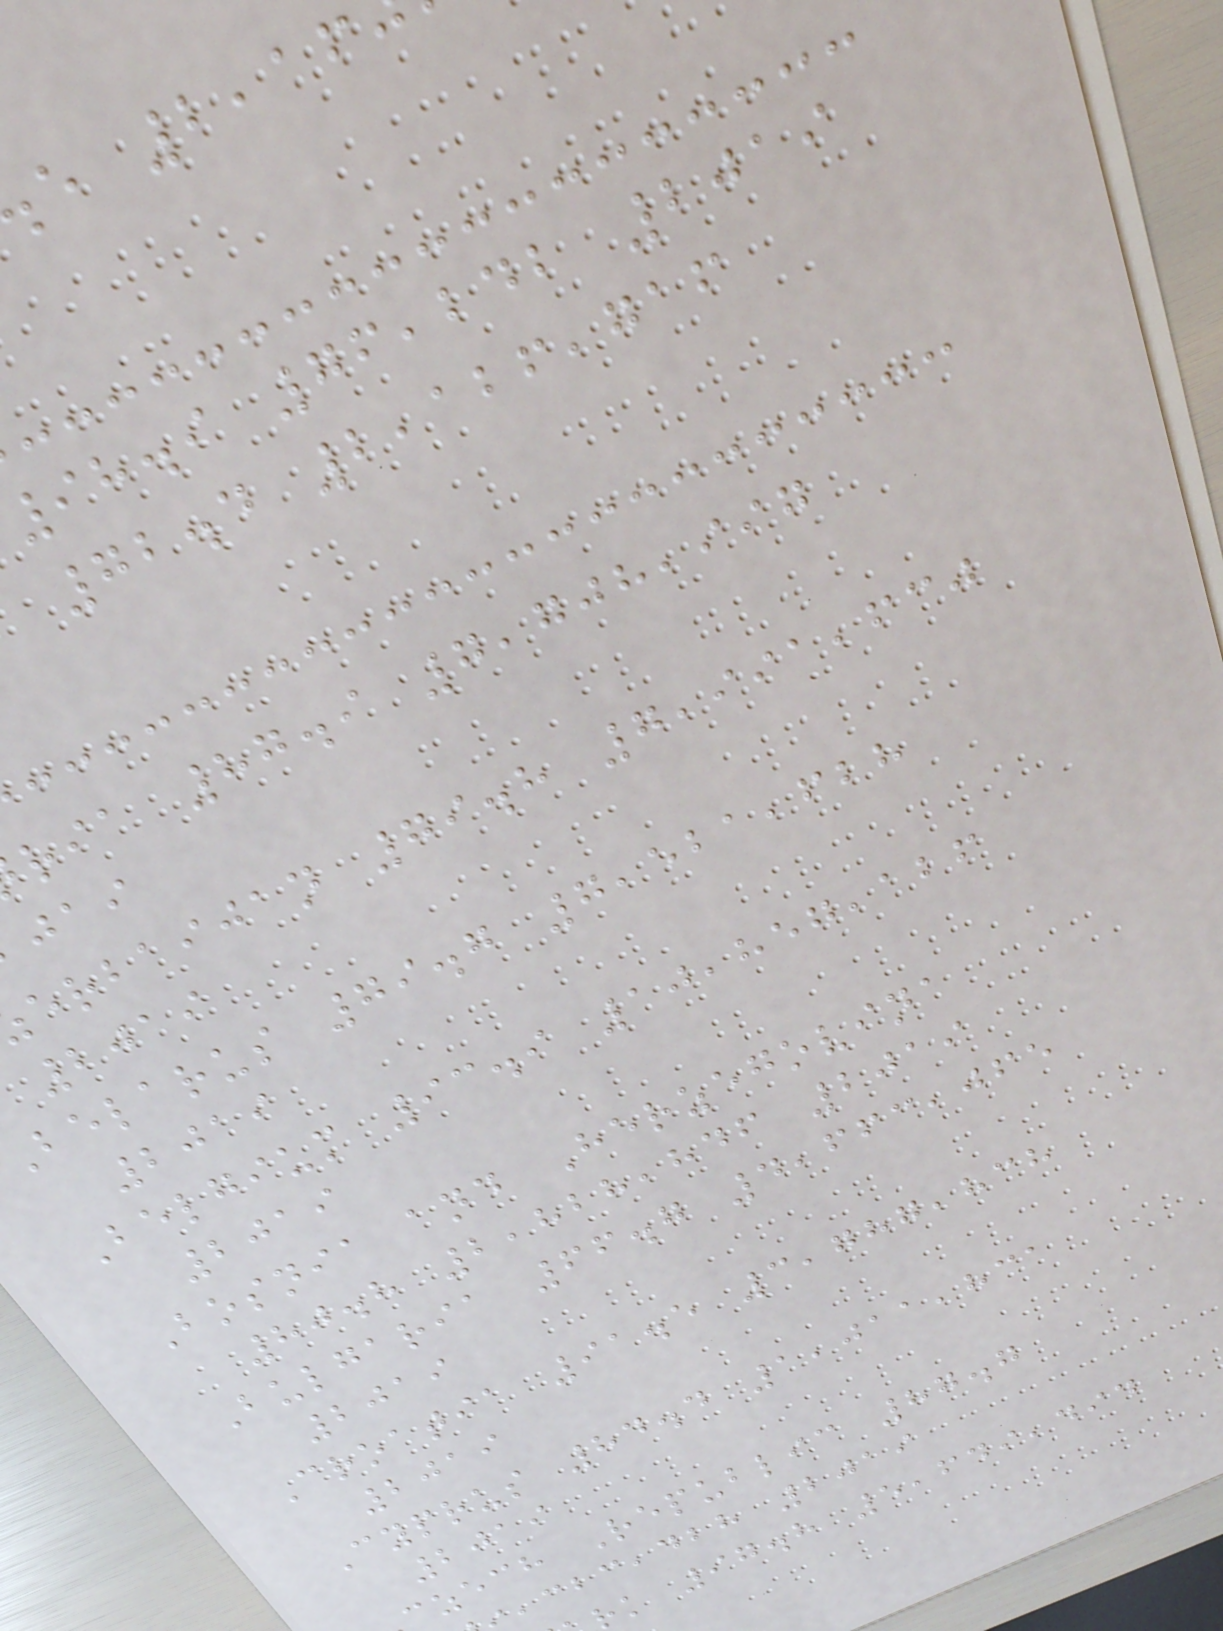e 2,16
98.9 76,242 2019
72.4 2,126,716
ria 87.9 7,708,997
erbaijan 79.8 7,991,630
2019
belarus 79.7 7,521,628
2019
Belgium 93.9 10,857,126
2019
Bosnia and Herzegovina
80.8 2,828,846 2019
Bulgaria 66.7 4,663,065
2019
Croatia 91.5 3,787,838
2019
Cyprus 84.4 1,011,831
2019
czech Republic 87.7
,dbh 2019
k 97.8 5,649,494
